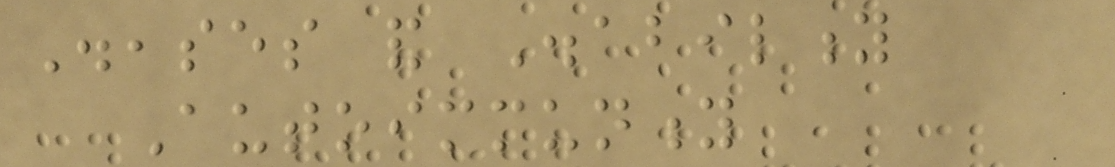Diseases and Disability
Autoimmunity
